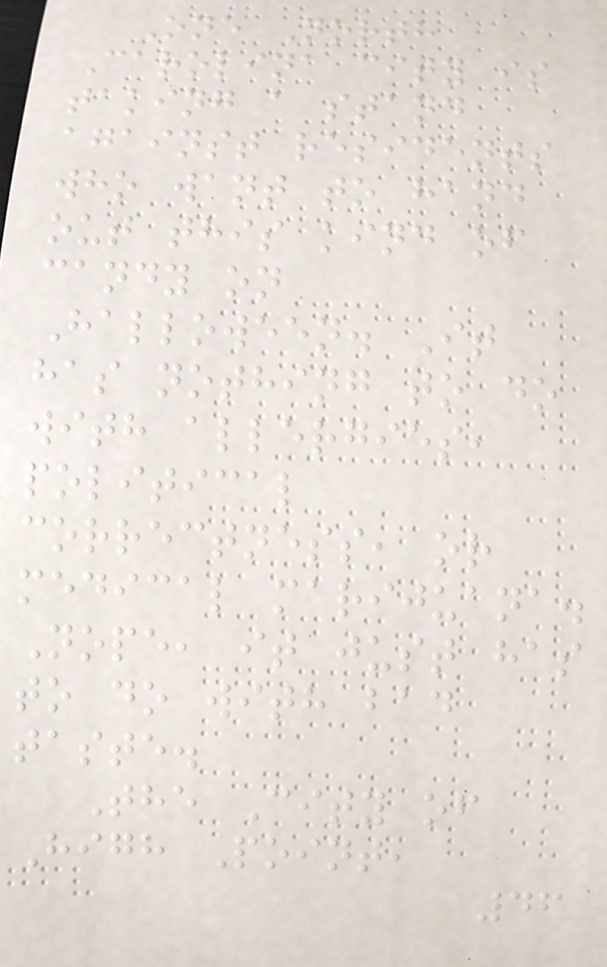One North
Carolina city is
taking a stand
against residents
who want to hand
out this kind of
candy on
Halloween. It
has nothing to do
with allergies,
political
correctness, or
medical marijuana.
Nope, it just has
to do with bad
taste.
The City of
High Point,
46
